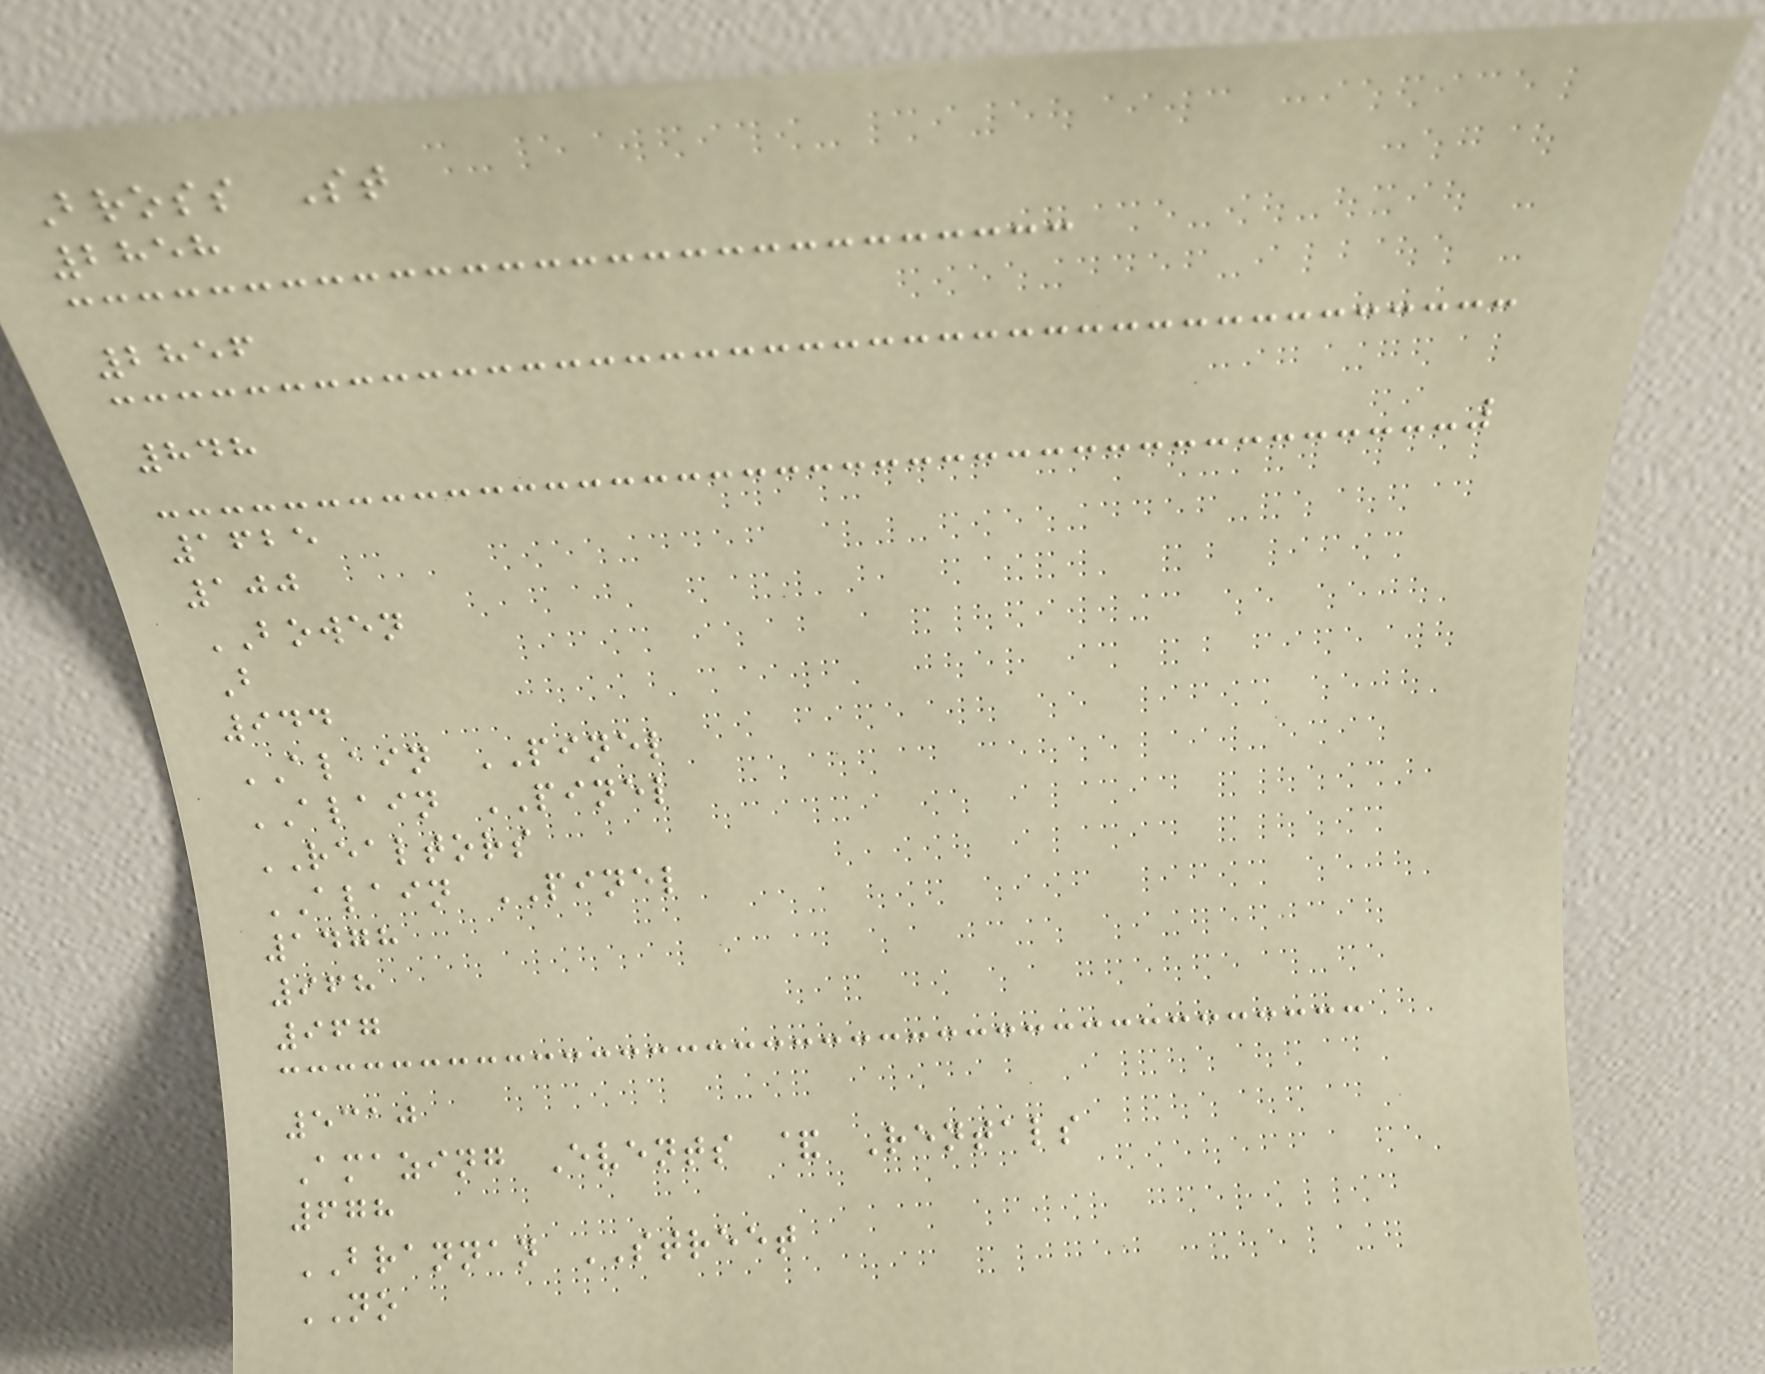Bross St
2858
2856
848
1625
100
BOWEN
B
944
ALAIN PINEL
ALAIN PINEL
REALTORS
ALAIN PINEL
1478
968
967
5310
Amazing Events & Rentals
678
BRANNAN STREET
NO
